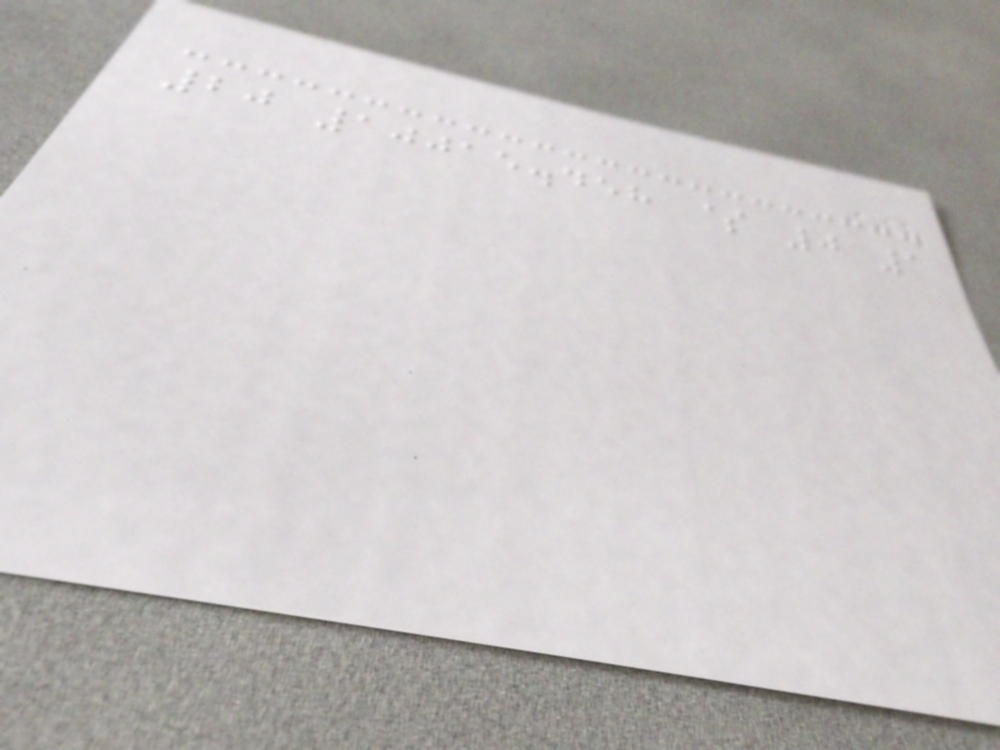20 10015.458 $ 0 1
